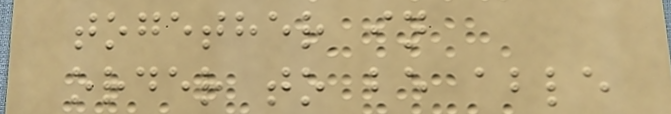together in
order to be able
